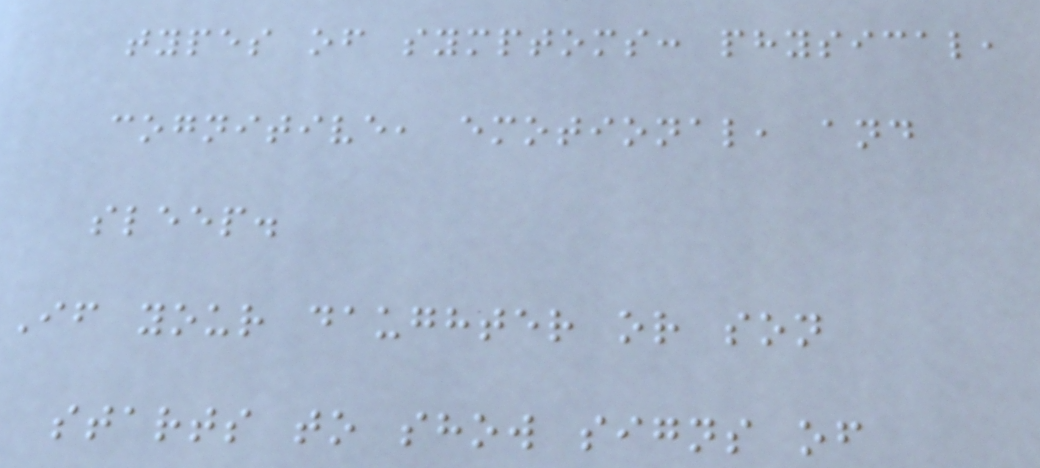types of symptoms: physical,
cognitive, emotional, and
sleep.
If your daughter or son
starts to show signs of
